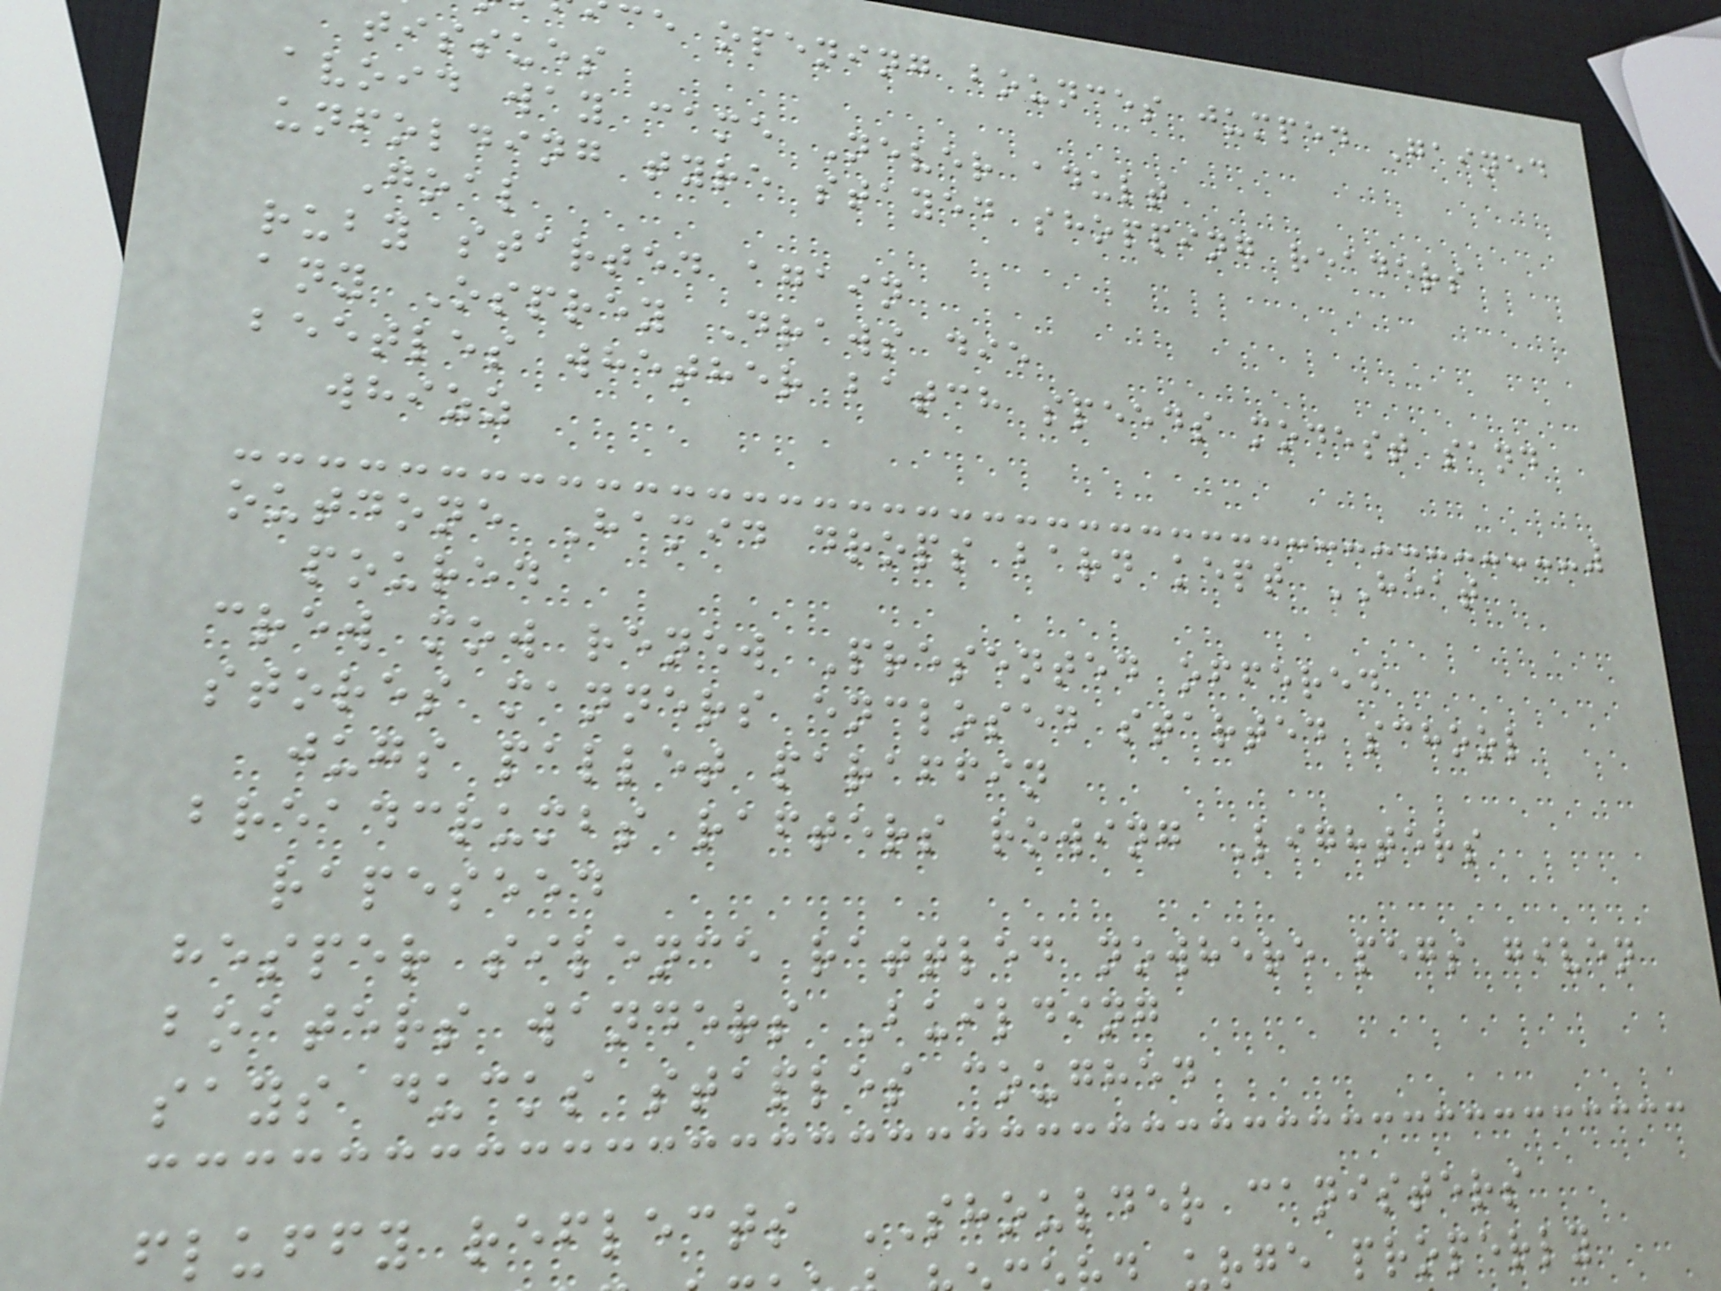ce opening bounces jumped Gained
tissues
avoid way came Never adult
unfolding tyre stayed shopping readers
Goal
ruby started again
any Osprey Draws die
beetles whether batch speeds modest sand
whizz
outdone Hamid drops barn kept HEAT
poured
crew mow renew Presented offered
stores manners enclosed started school
jugs pallet paraffin
breadcrumbs rafters rowing Lighters
rapeseed
hesper silence rattled nowhere pegs given
boaters wanders Building
says ducks staples coughed
fluffy reflects SHOULDER canisters
rge properly
